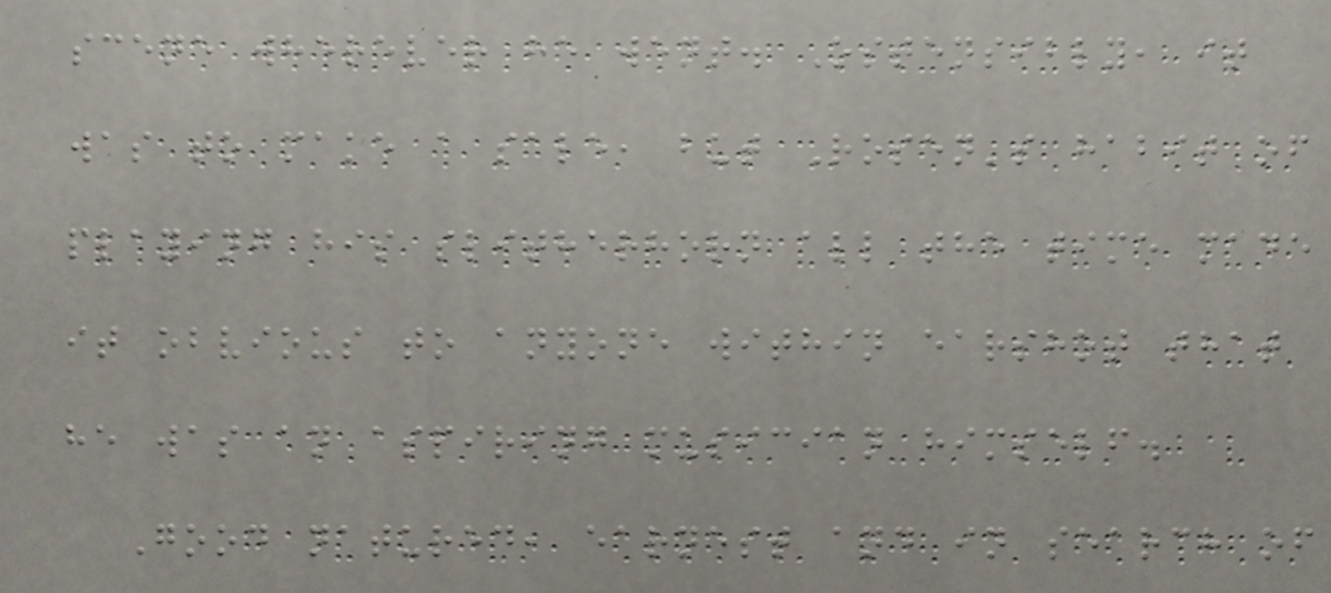scene wherever he went. Ostensibly, it
was to make a sale, but Rosen's habit of
playing his slitherhorn all the time made
it obvious to anyone within earshot that
he was an aspiring musician himself.
Good natured, earnest and in search of
